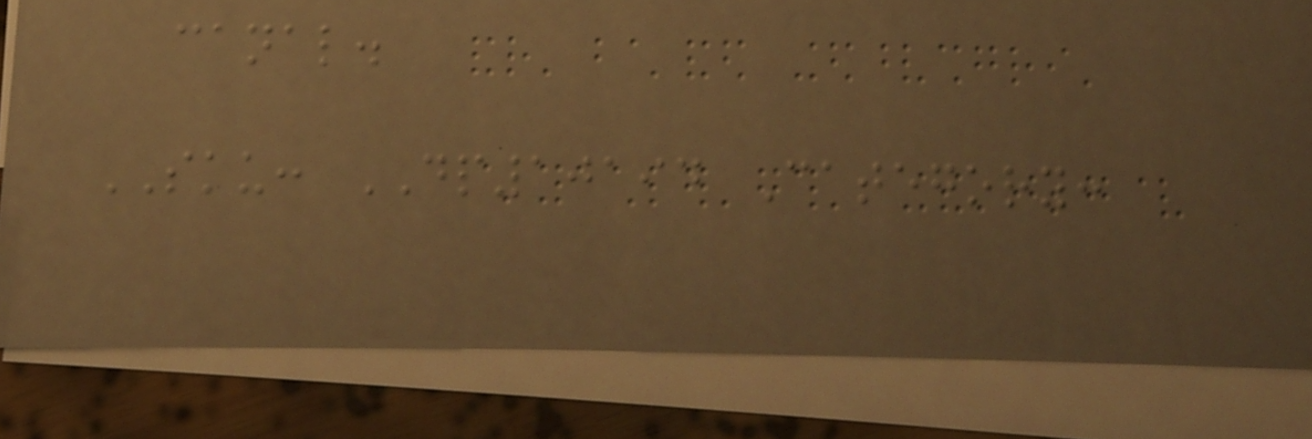canal.
SKU: DP10194 Category:
